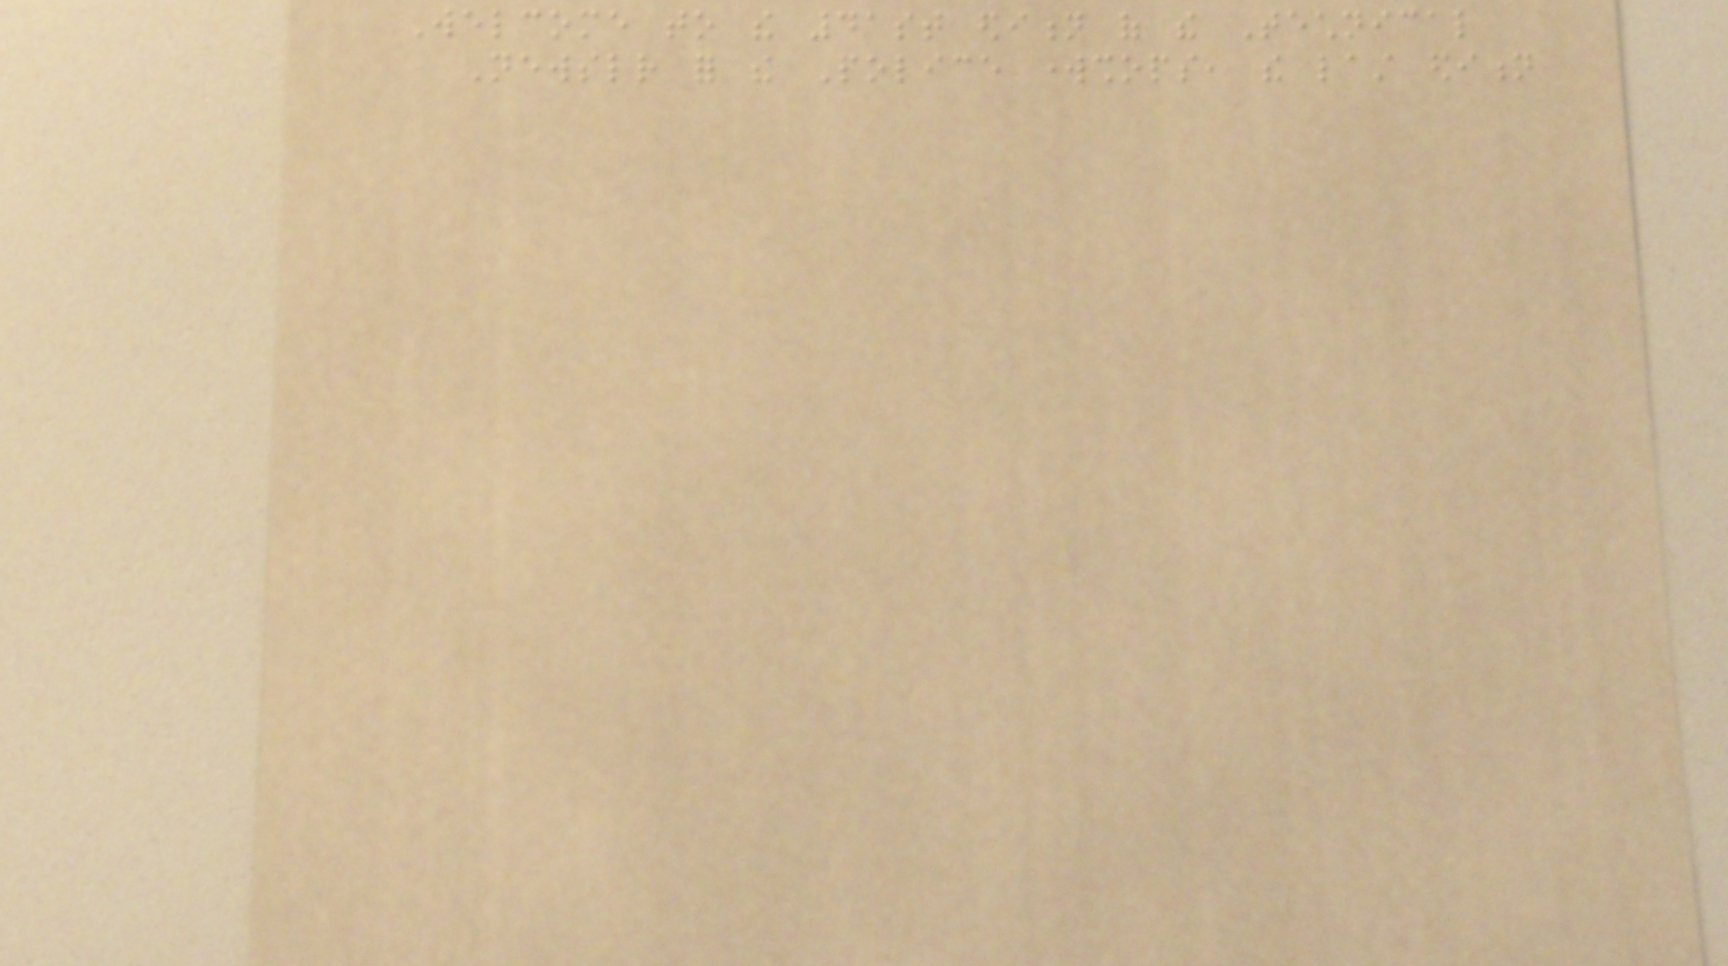Welcome to the 41st edition of the Technical
Newsletter for the Police workshops, the last edition
